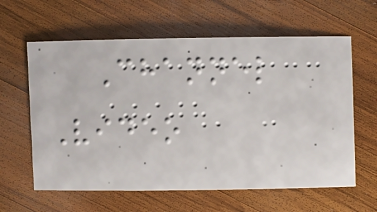Channel
Video
